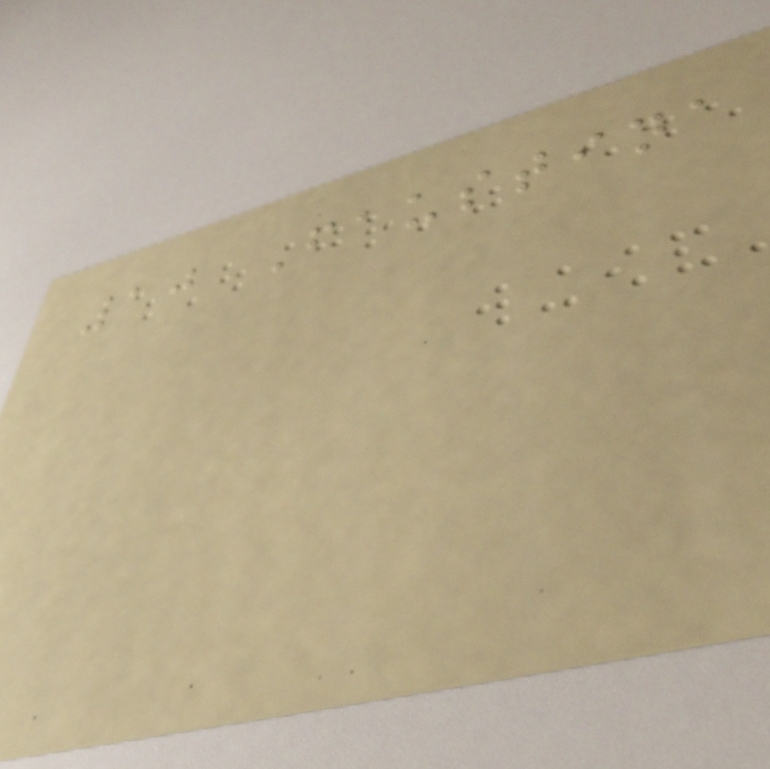10 Faustina
